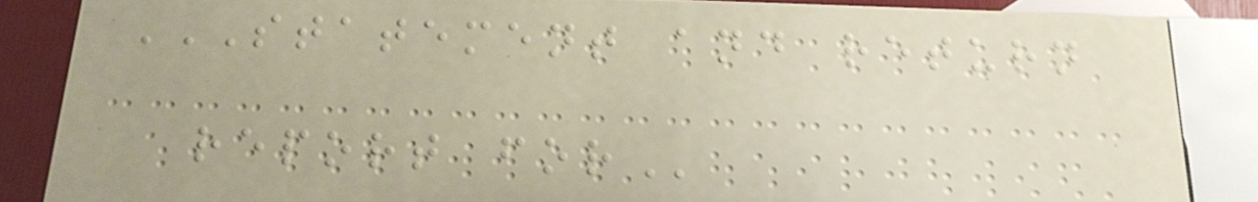STATEMENT AND RETURN
REPORT FOR
